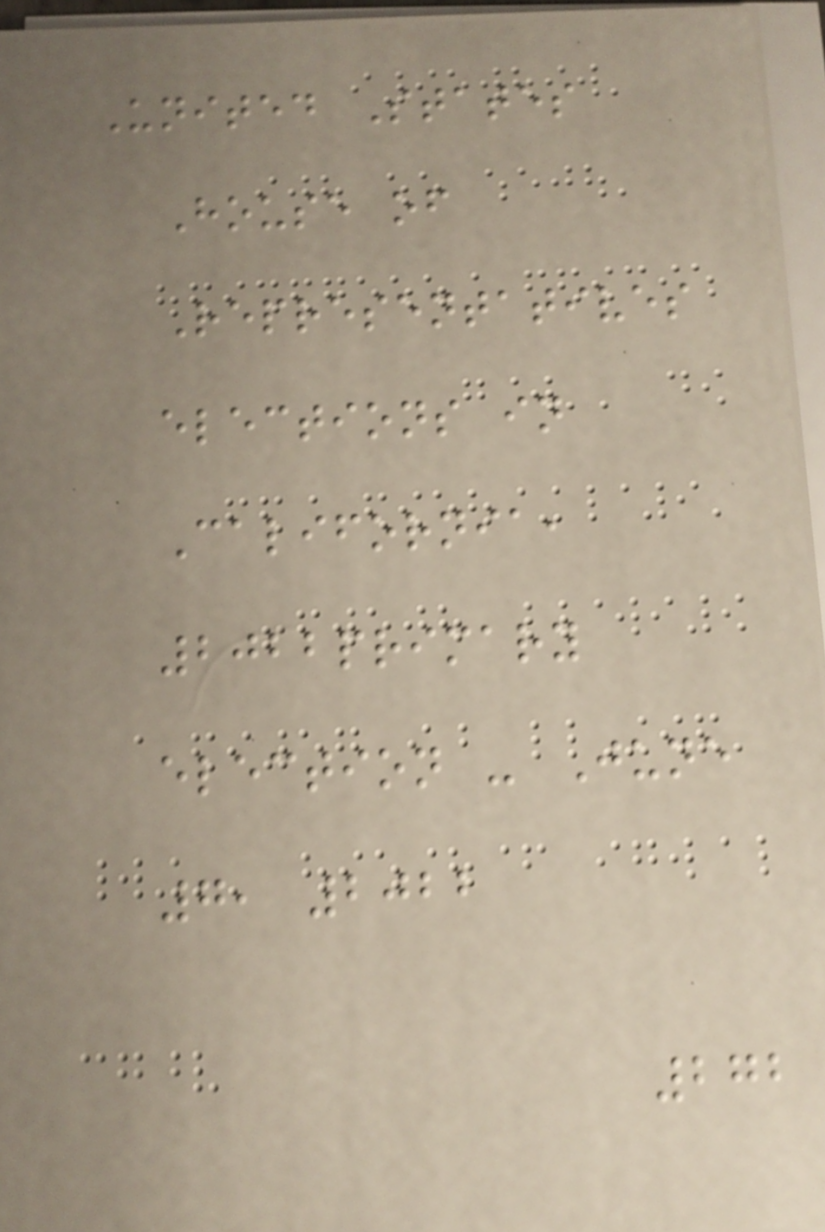United States
House of
Representatives
elections in
California,
2022primary
election - June
7, 2022
272
